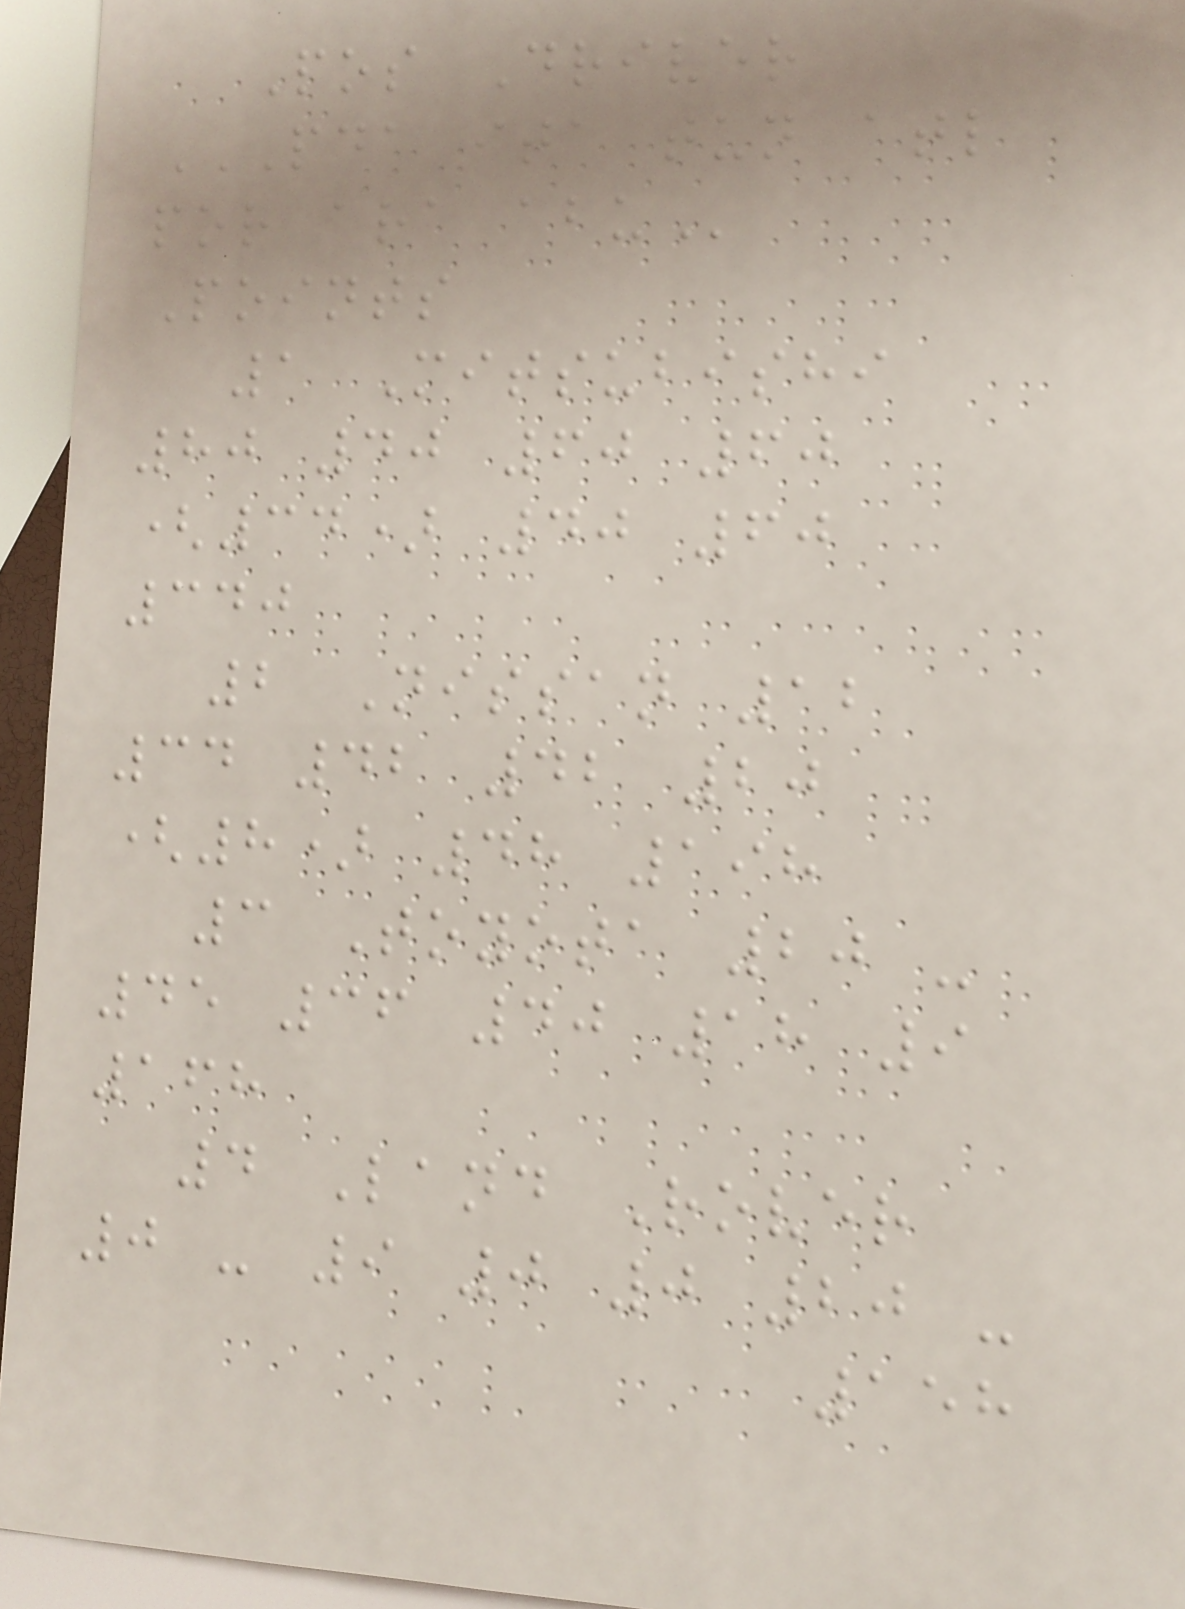Pos Driver
PDA ITA TUN ATL
POR ARA ABU
Points
1 Mitsubishi
80 40 60 60
(34) 40 60
340
2 Nissan 12
34 42 42 20
(8) 48 198
3 Toyota 20 -
45 36 40 18 9
168
4 Land Rover
0 - 9 0 0 20 -
158
